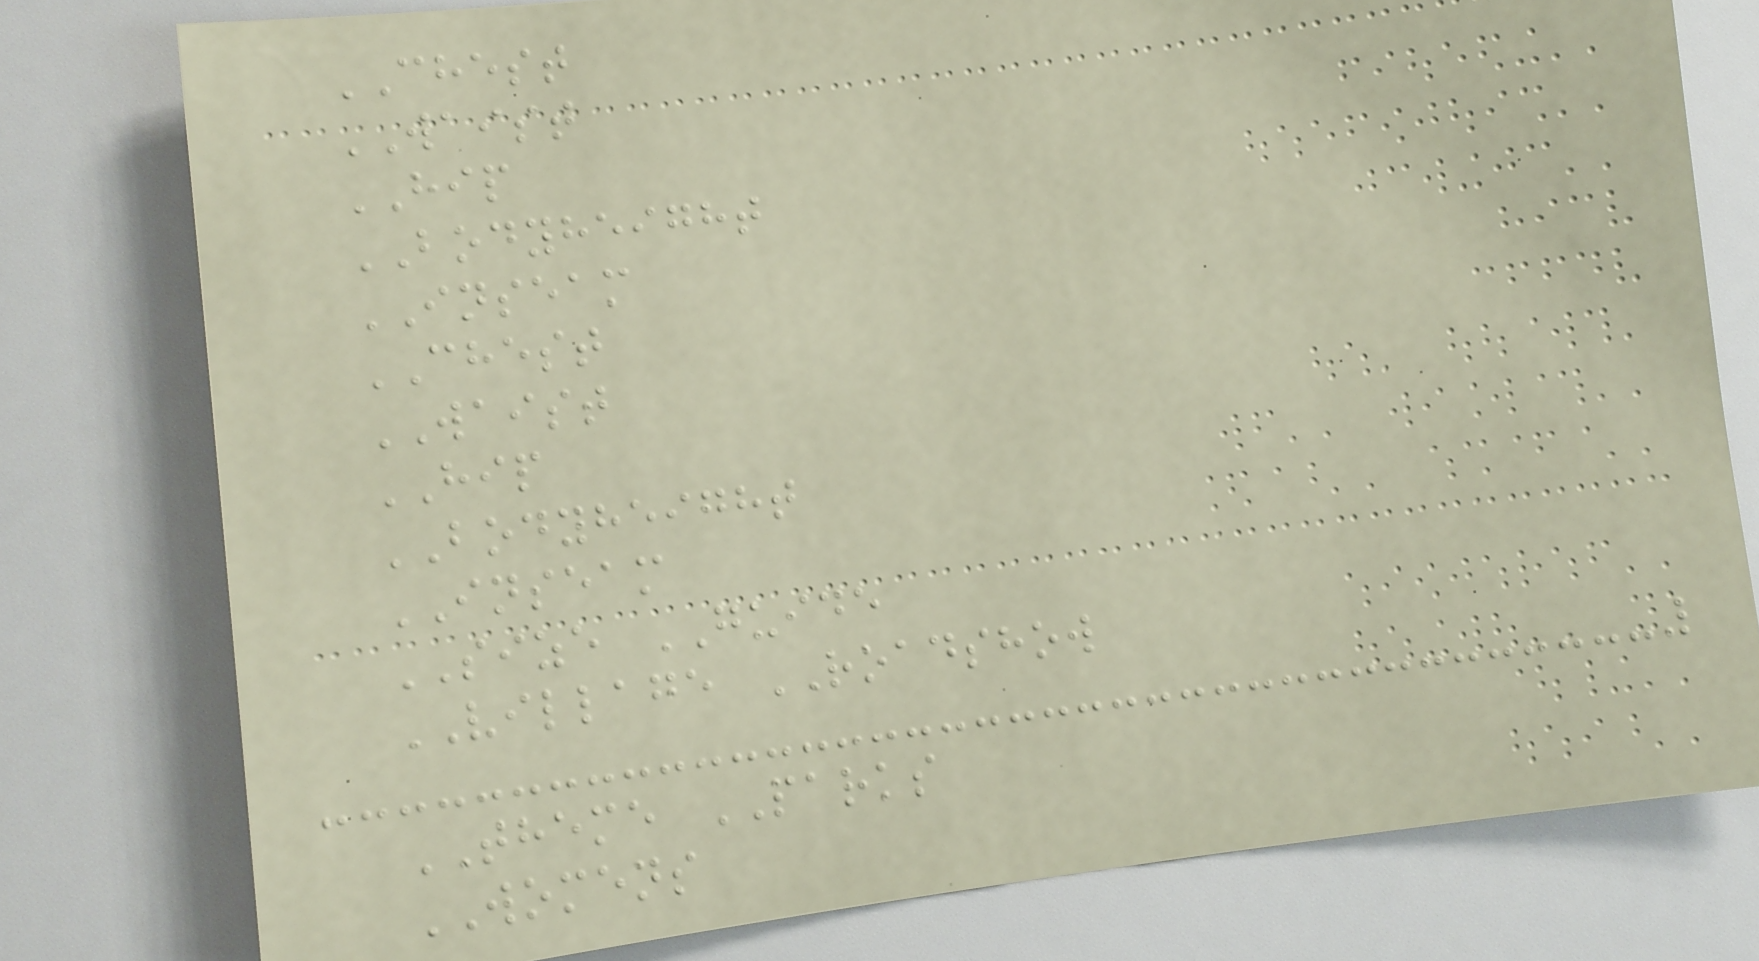CHEST
WAIST
HIP
BODYHEIGHT
INSEAM
CHEST
WAIST
HIP
BODYHEIGHT
INSEAM
SIZE GUIDE
VILLAGE ROADSHOW
THEME PARKS
WOMENS
